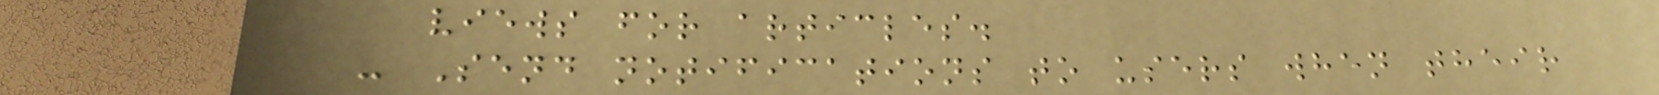views for articles.
- Send notifications to users when their
